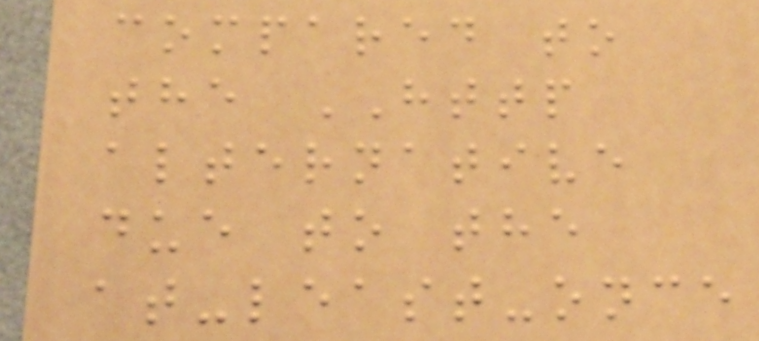compared to
the HTTP
alternative
due to the
at-least-once
